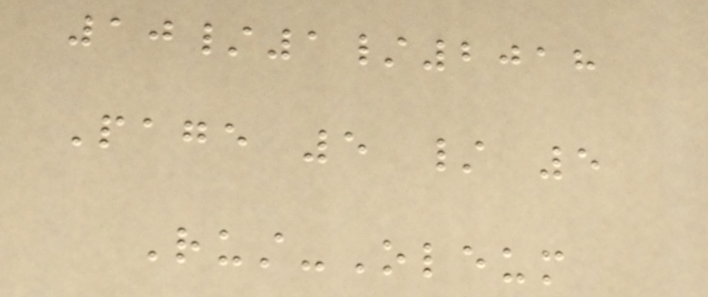10/1/2018
Page 5 / 5
Rust-Oleum
